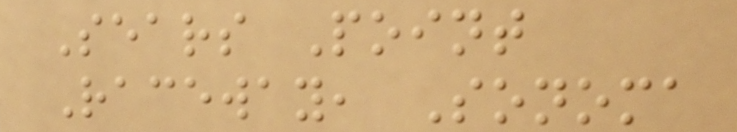Sears Point
Raceway, Sonoma
